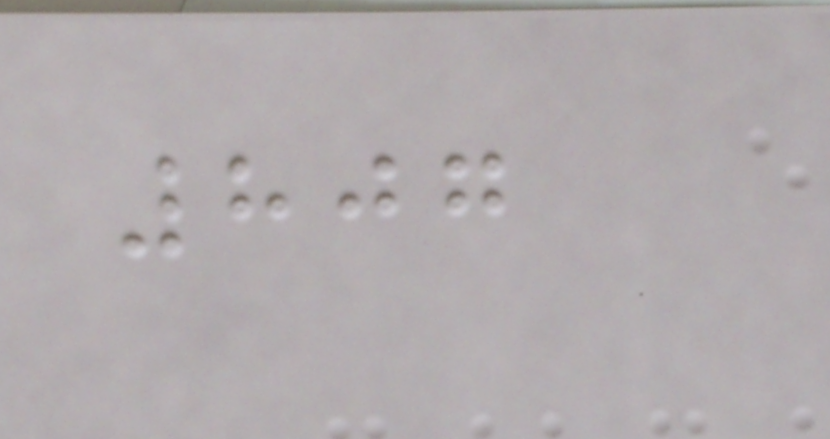807
